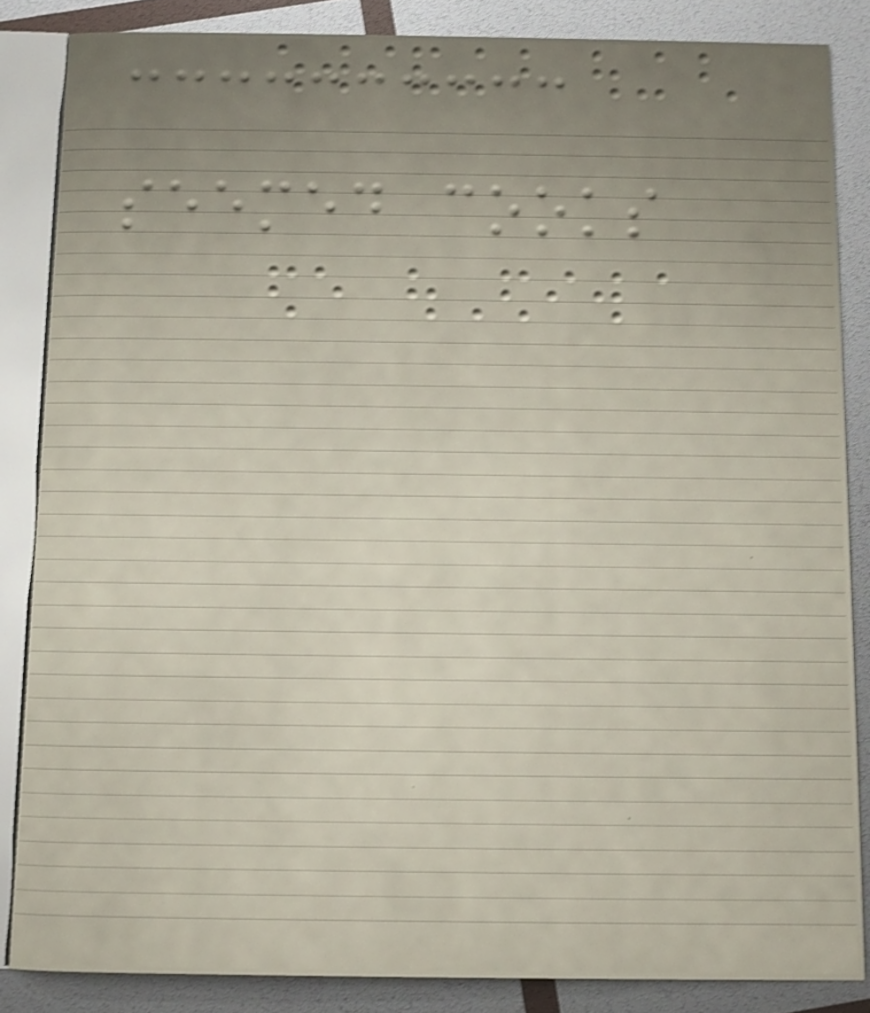seemed cooks
